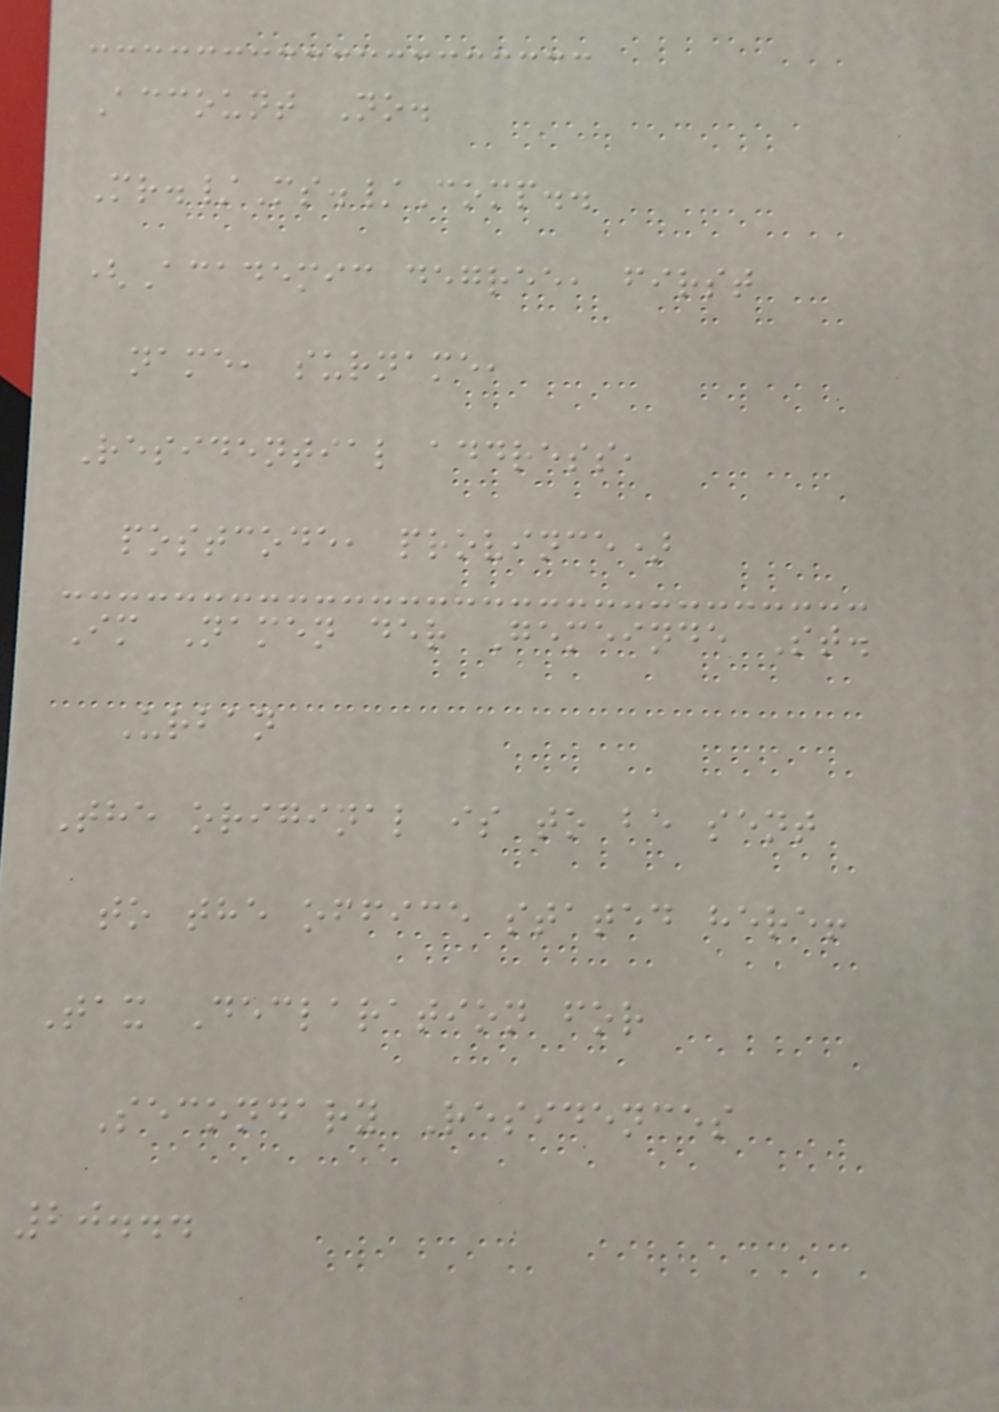Account No.
Mr./Ms./Comp..
(Academic degree, first
name, surname,
Residential address,
postcode, province)
Im Namen der Gemeinde St.
Urban
The original is to be sent
to the office stated here!
Tax Declaration for
Secondary Residences
20...
